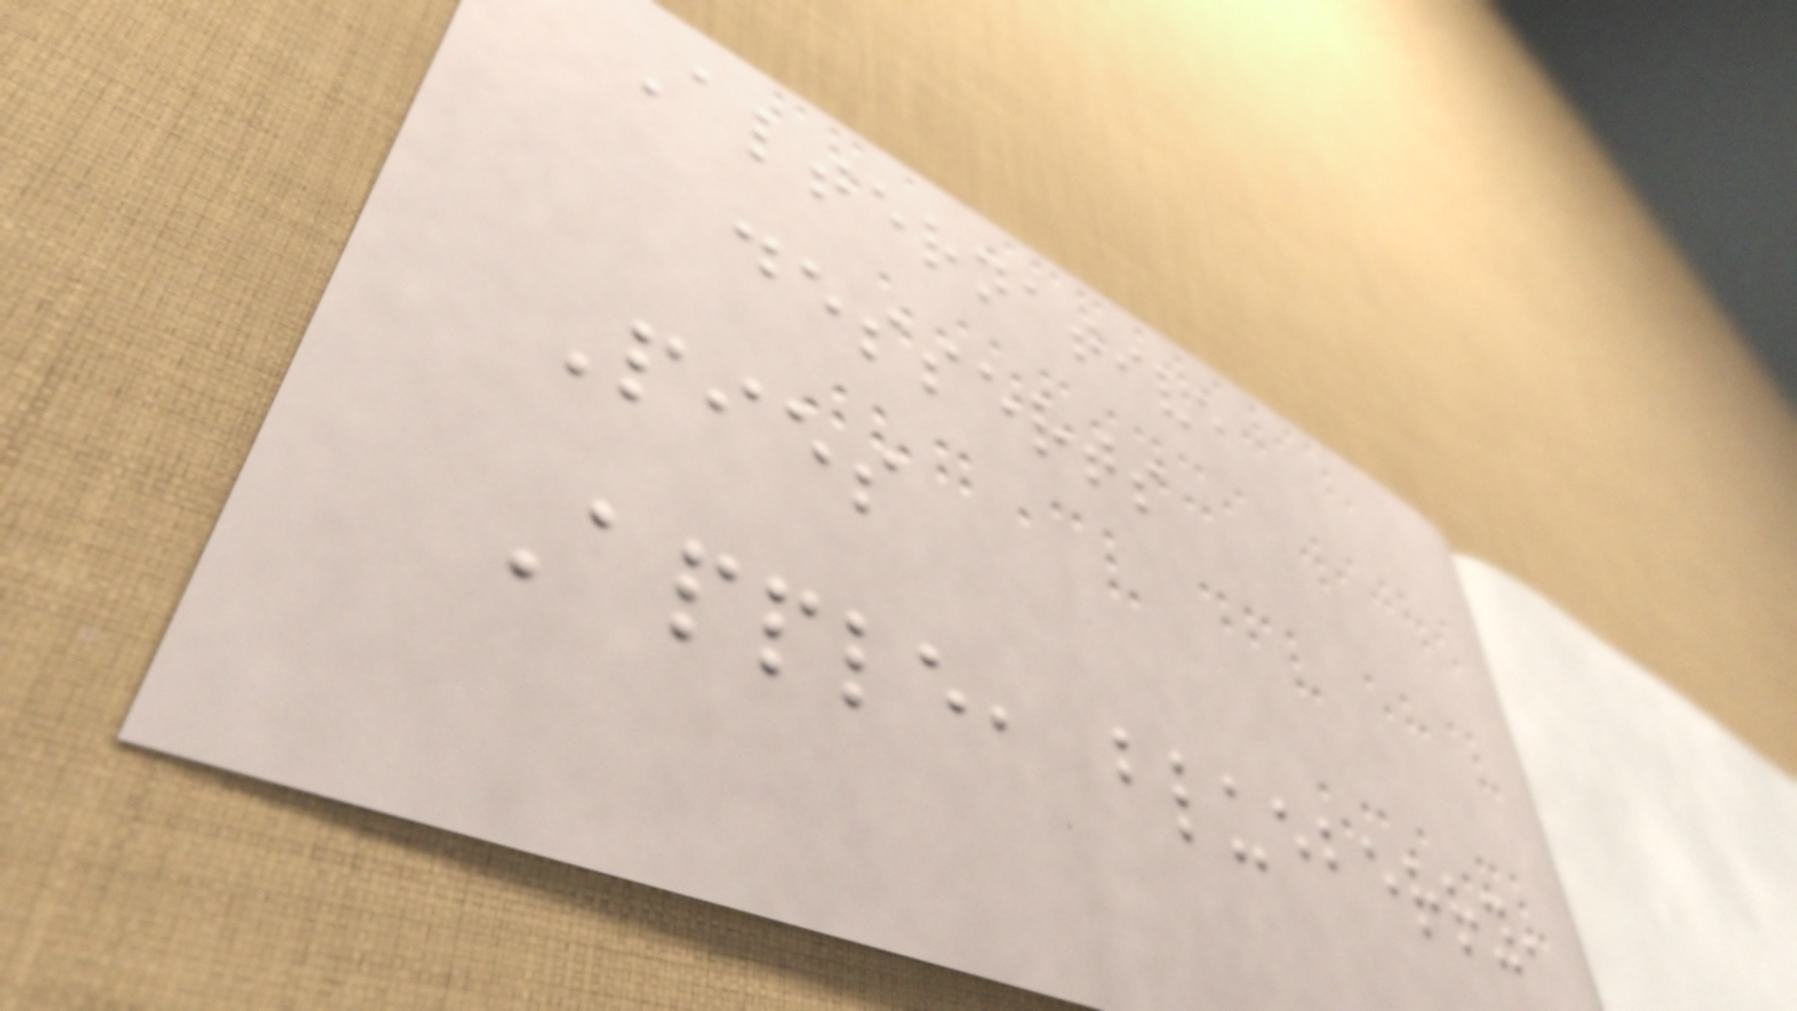Alternative
desserts
Pies
Apple, blueberry,
